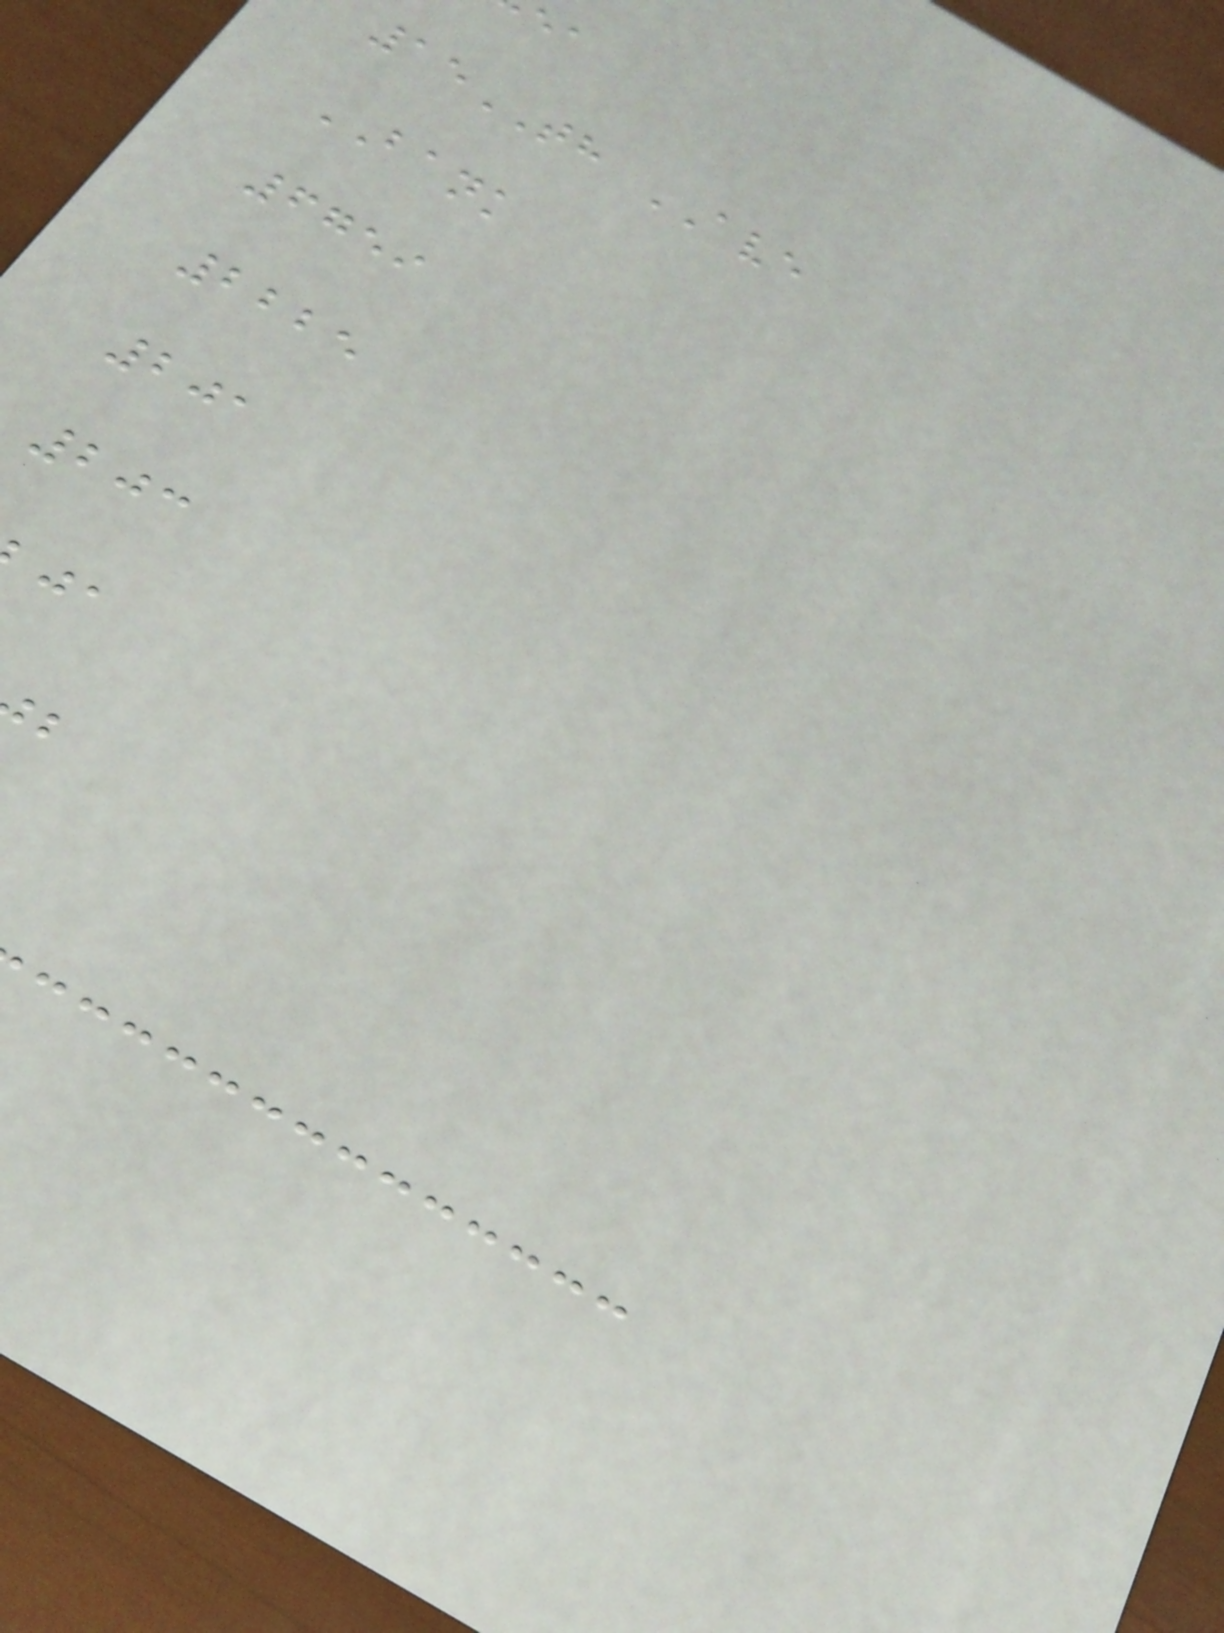15TH AVE
BANK
6759
2225
201
203
